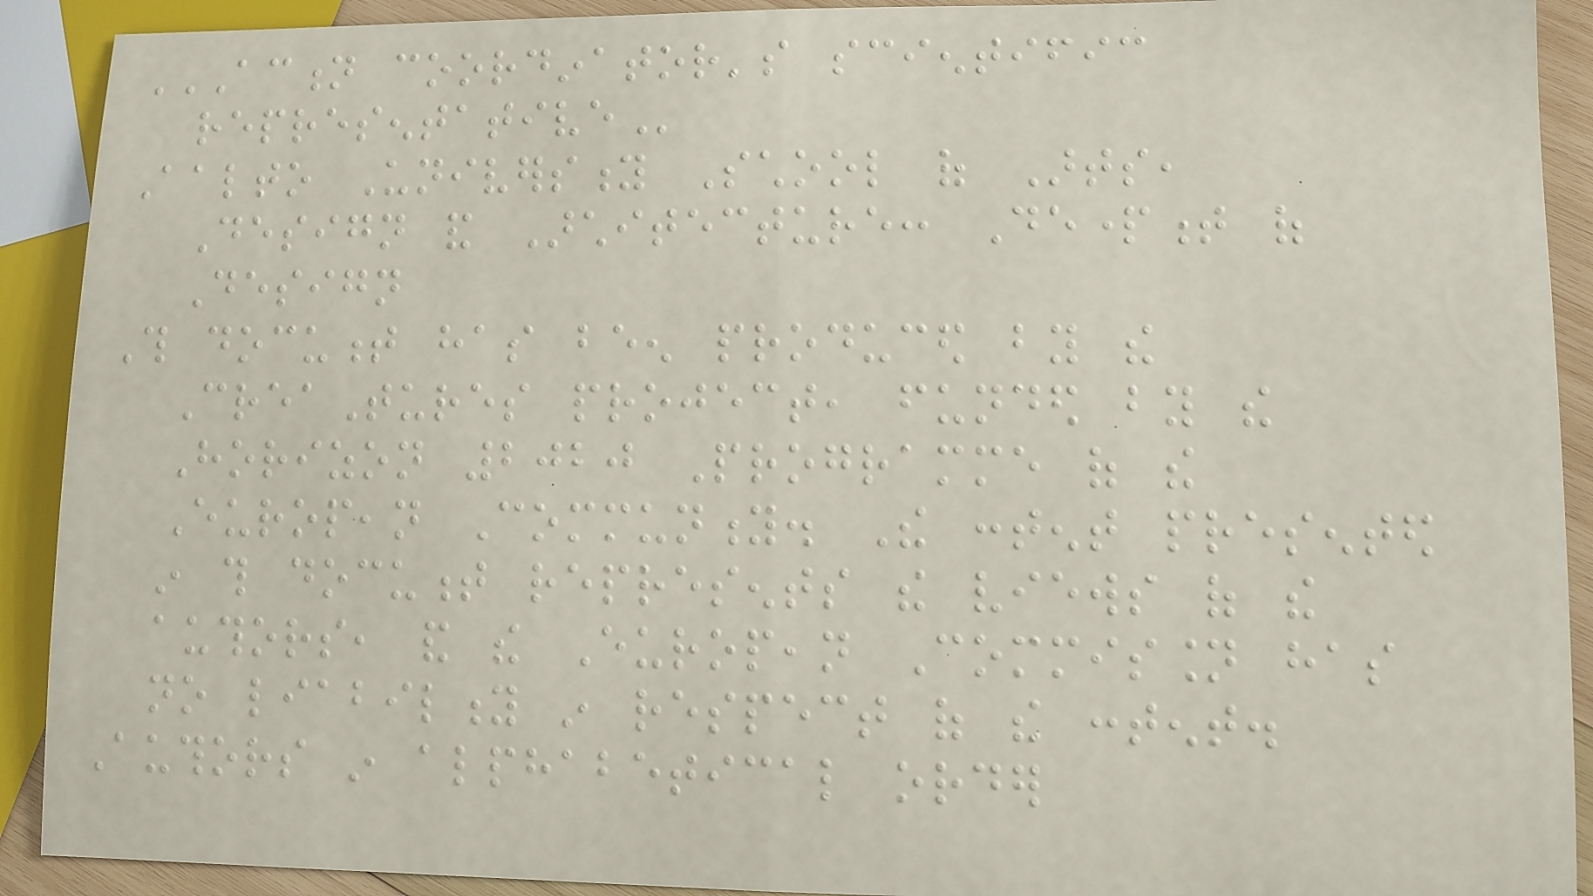ACTION COORDINATOR'S SCIENTIFIC
REPRESENTATIVE
Aalto University School of Arts,
Design and Architecture: Department of
Design
This document has been produced by the
CreaTures project, funded by the
Horizon 2020 Programme of the
European Community. The content presented
in this document represents the views of the
authors, and the European Commission has
no liability in respect of the content.
Authors in alphabetical order
